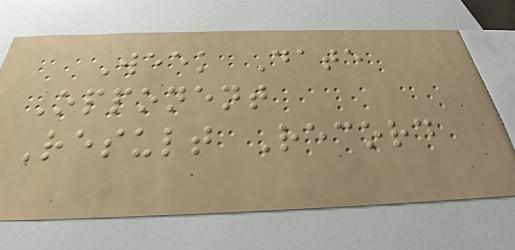Week Date
Opponent
Result Record
